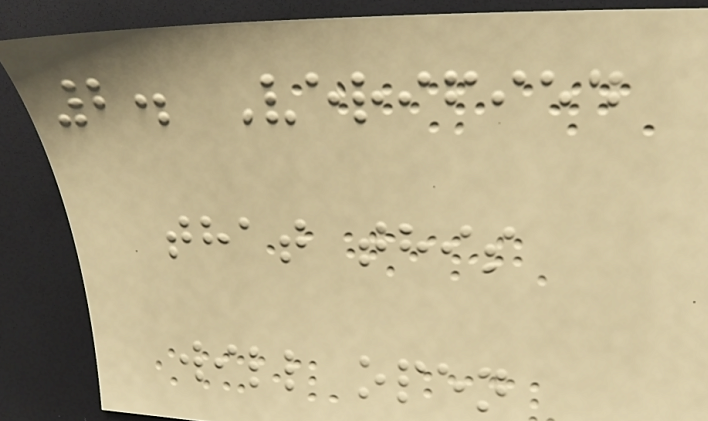2. Verified
that this
will open
